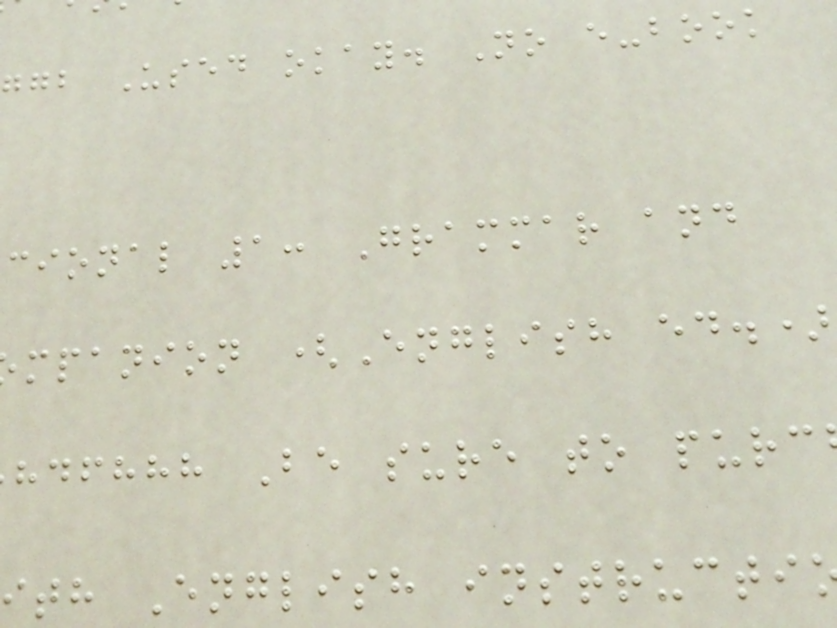ggb Used okay. No e-book
cional 1: Grammar and
mpanion (English ed.)
hdfhhh Be sure to purc
ith English instructi
